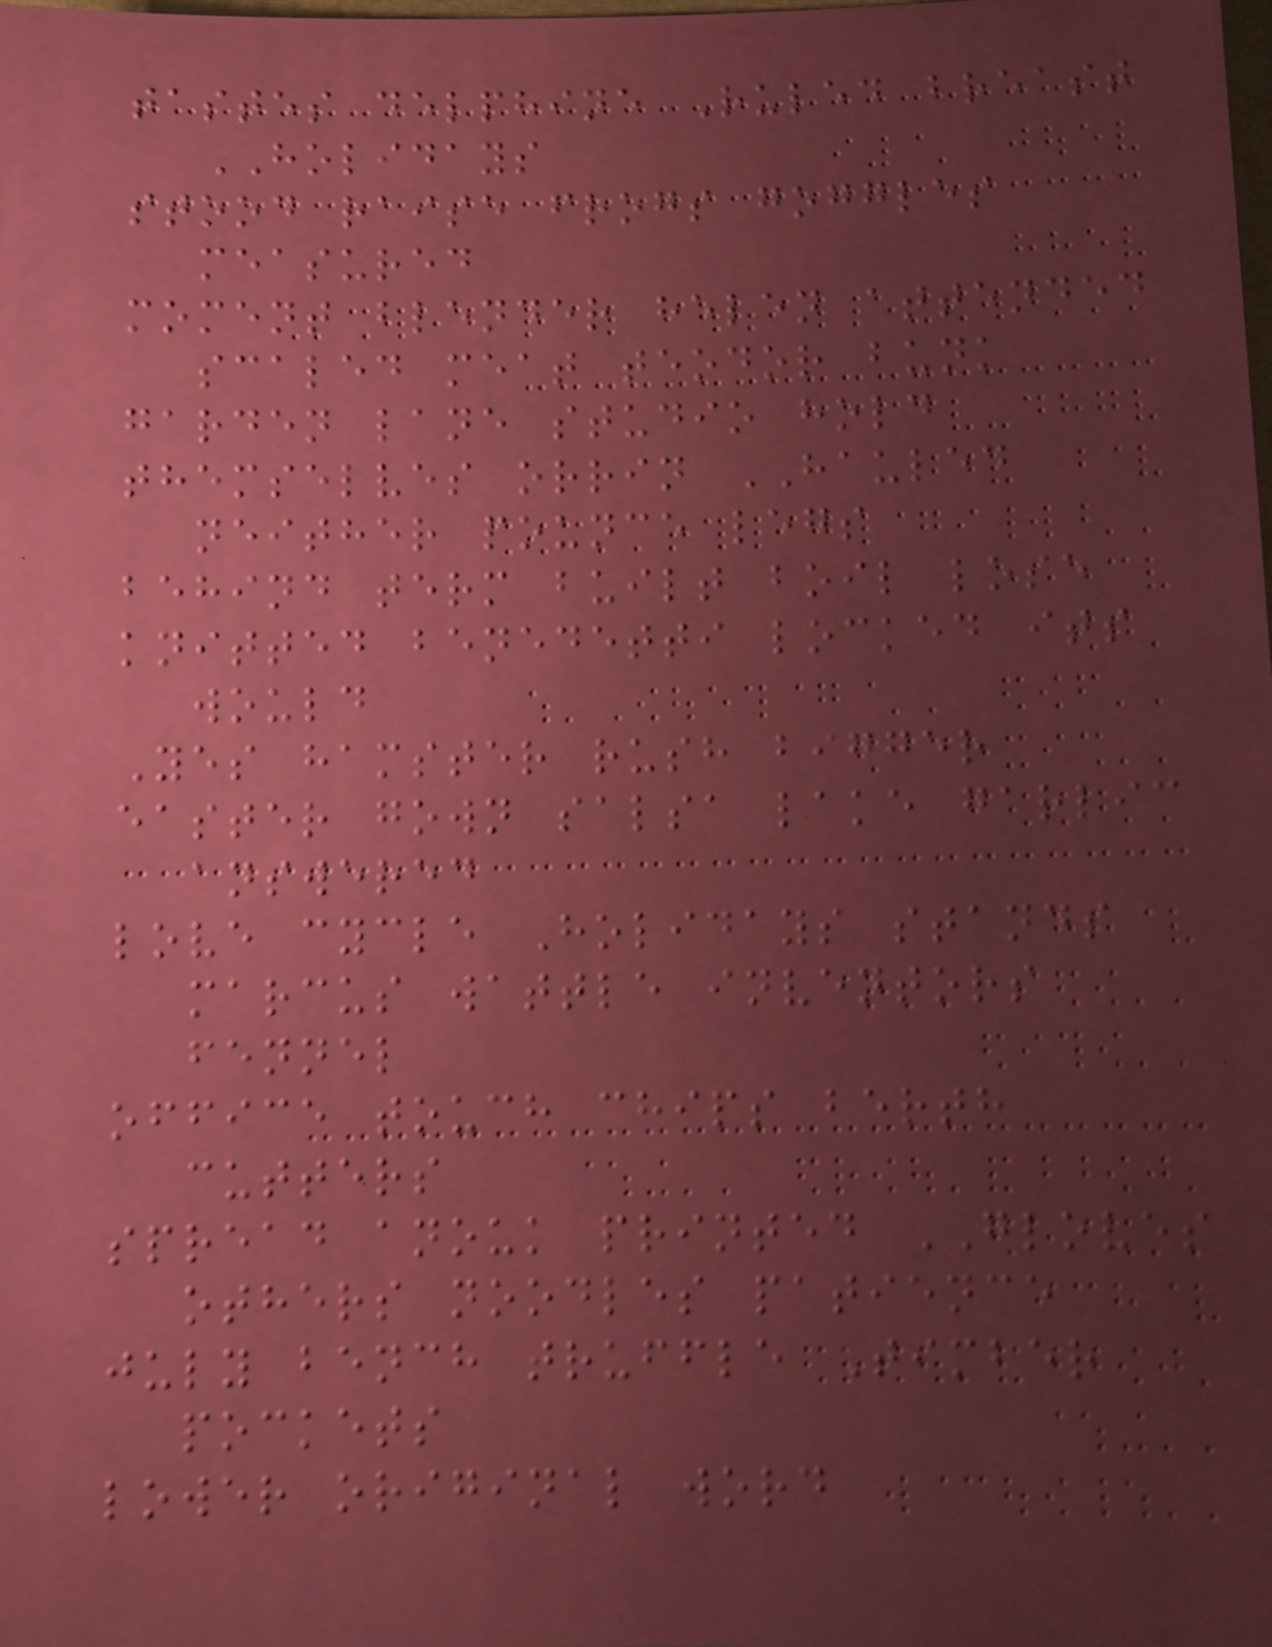tastes delphine Ruled breast
HOLIDAYS
stood raise frogs goggles
measured
moment blender helen attended
scaled meat teodor bunk
garden lane studio hold
themselves orrin HAULED
neither pounce legs
behind term built boil lose
knitted benedetti locked its
would
Yes hamster rush bigger
easter gown salsa lake garlic
answered
love cycle Holidays stands
marcus wattle inventors
fennel
office touch chips berth
cutters
spread anouk printed GLOVES
others noodles patience
july bench truffle Timber
pockets
lower original word
